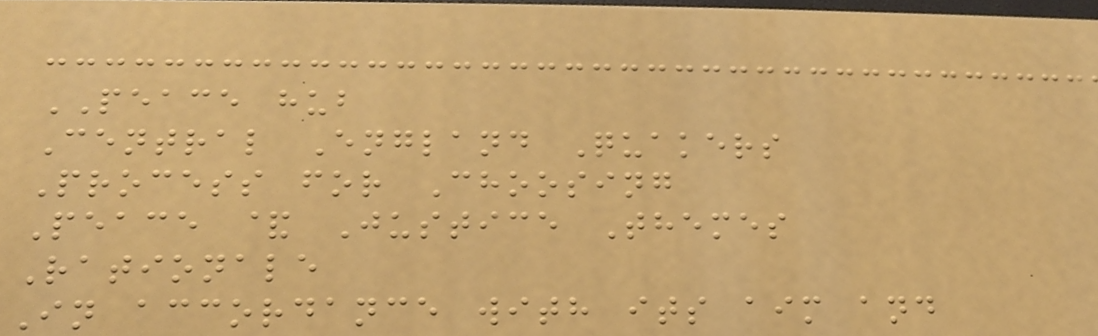PEACE hub
Central England Quakers
Process for Choosing
Peace & Justice Themes
Rationale
In accordance with its aim and
